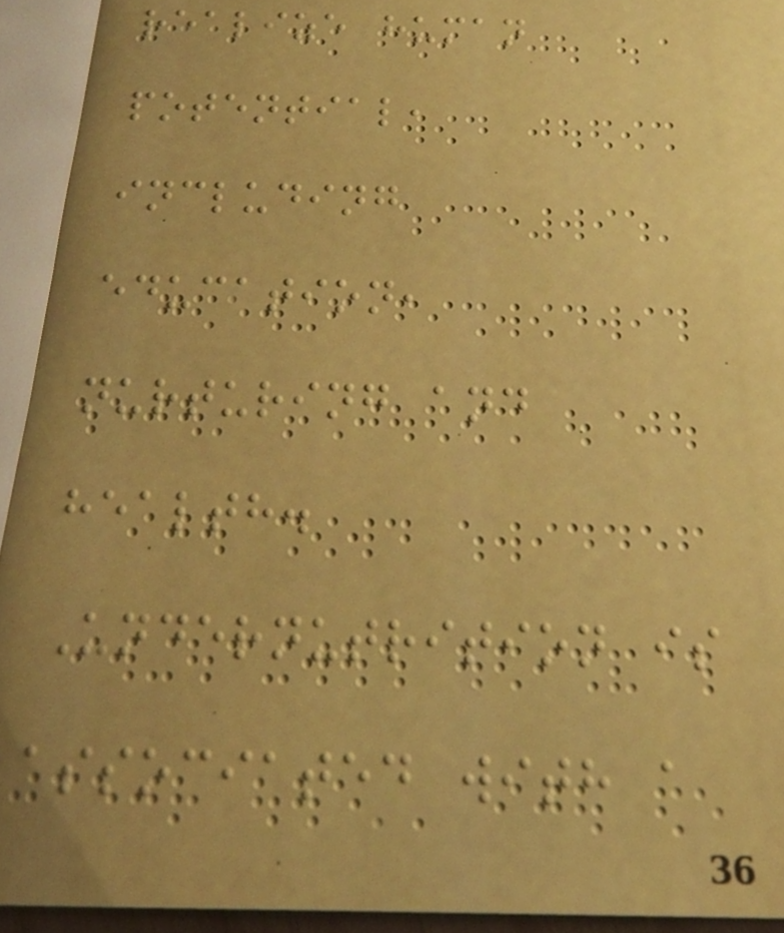realize human
potential,
including
education,
nurturing and
health.
Undernutrition is
associated with a
